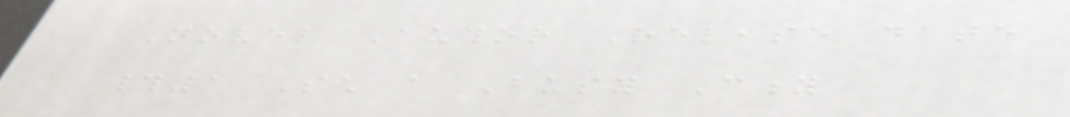Novel Author Release date
#1 Such a Busy City
